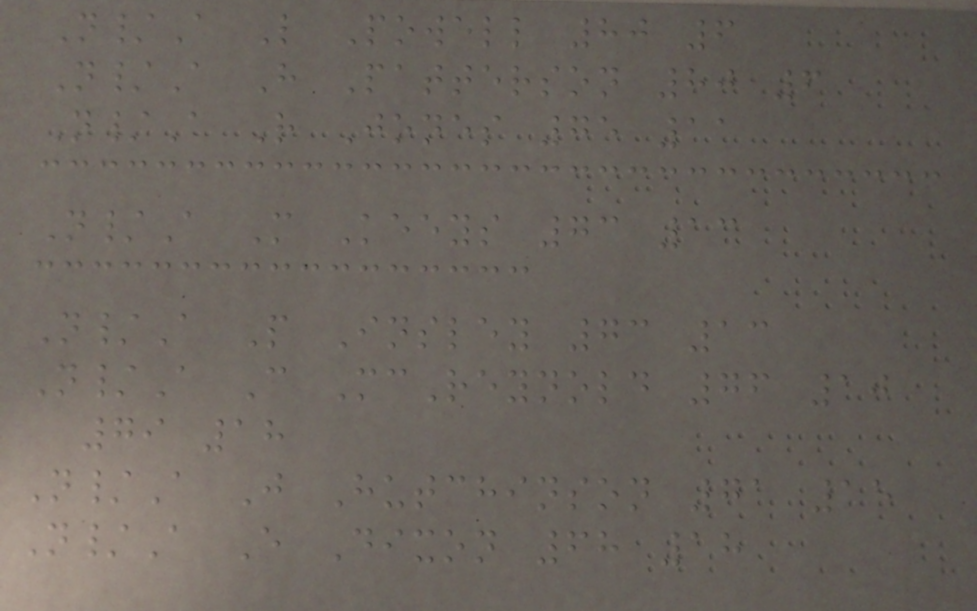N/A L Powell 80 6
N/A H Patterson 80 6
N/A R Jones 75 11
N/A M Keeys 73 13
N/A P Insley 73 13
N/A C McReynold 76 10
79 18
N/A J Hutchinson 71 15
N/A E Dixon 68 18
